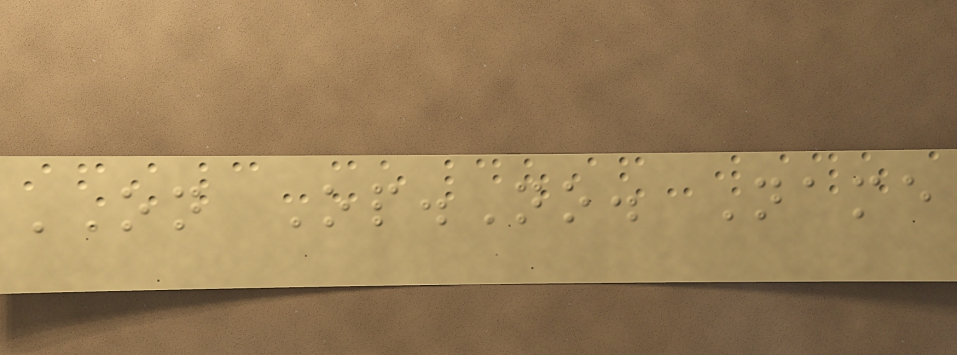ON Op.No. Name
